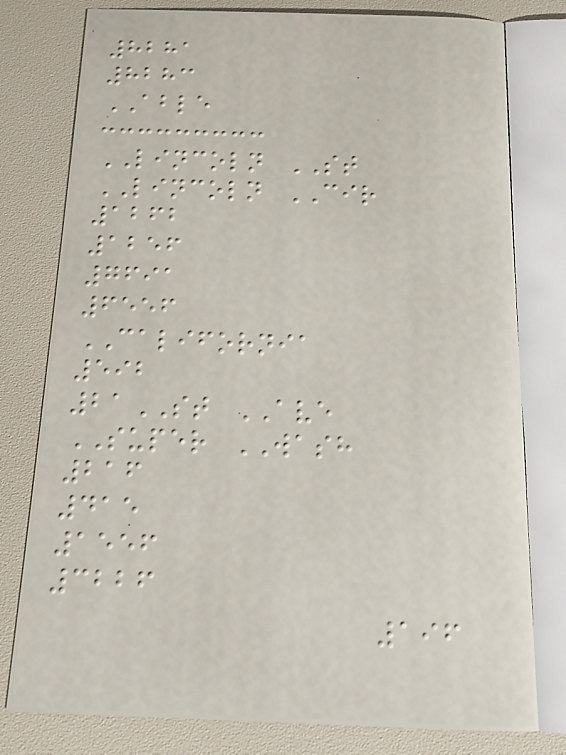8281
8283
ABLE
LINCOLN ST
LINCOLN CIR
1262
1256
7691
6556
CALIFORNIA
592
21ST AVE
SUPER WASH
216
415
1556
3226
196
